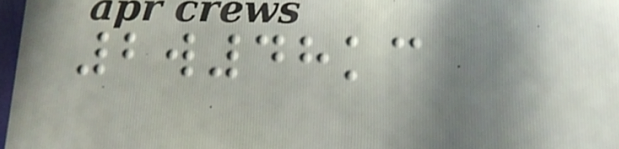2w48kc
